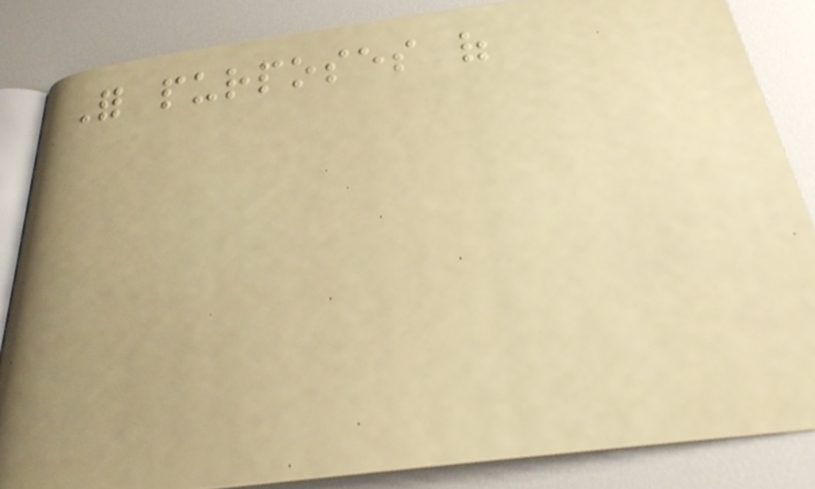For purposes of
